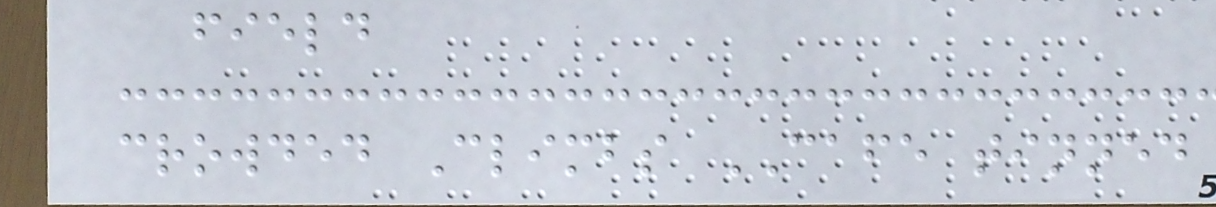field
crowded Climbs CAFE tinned
